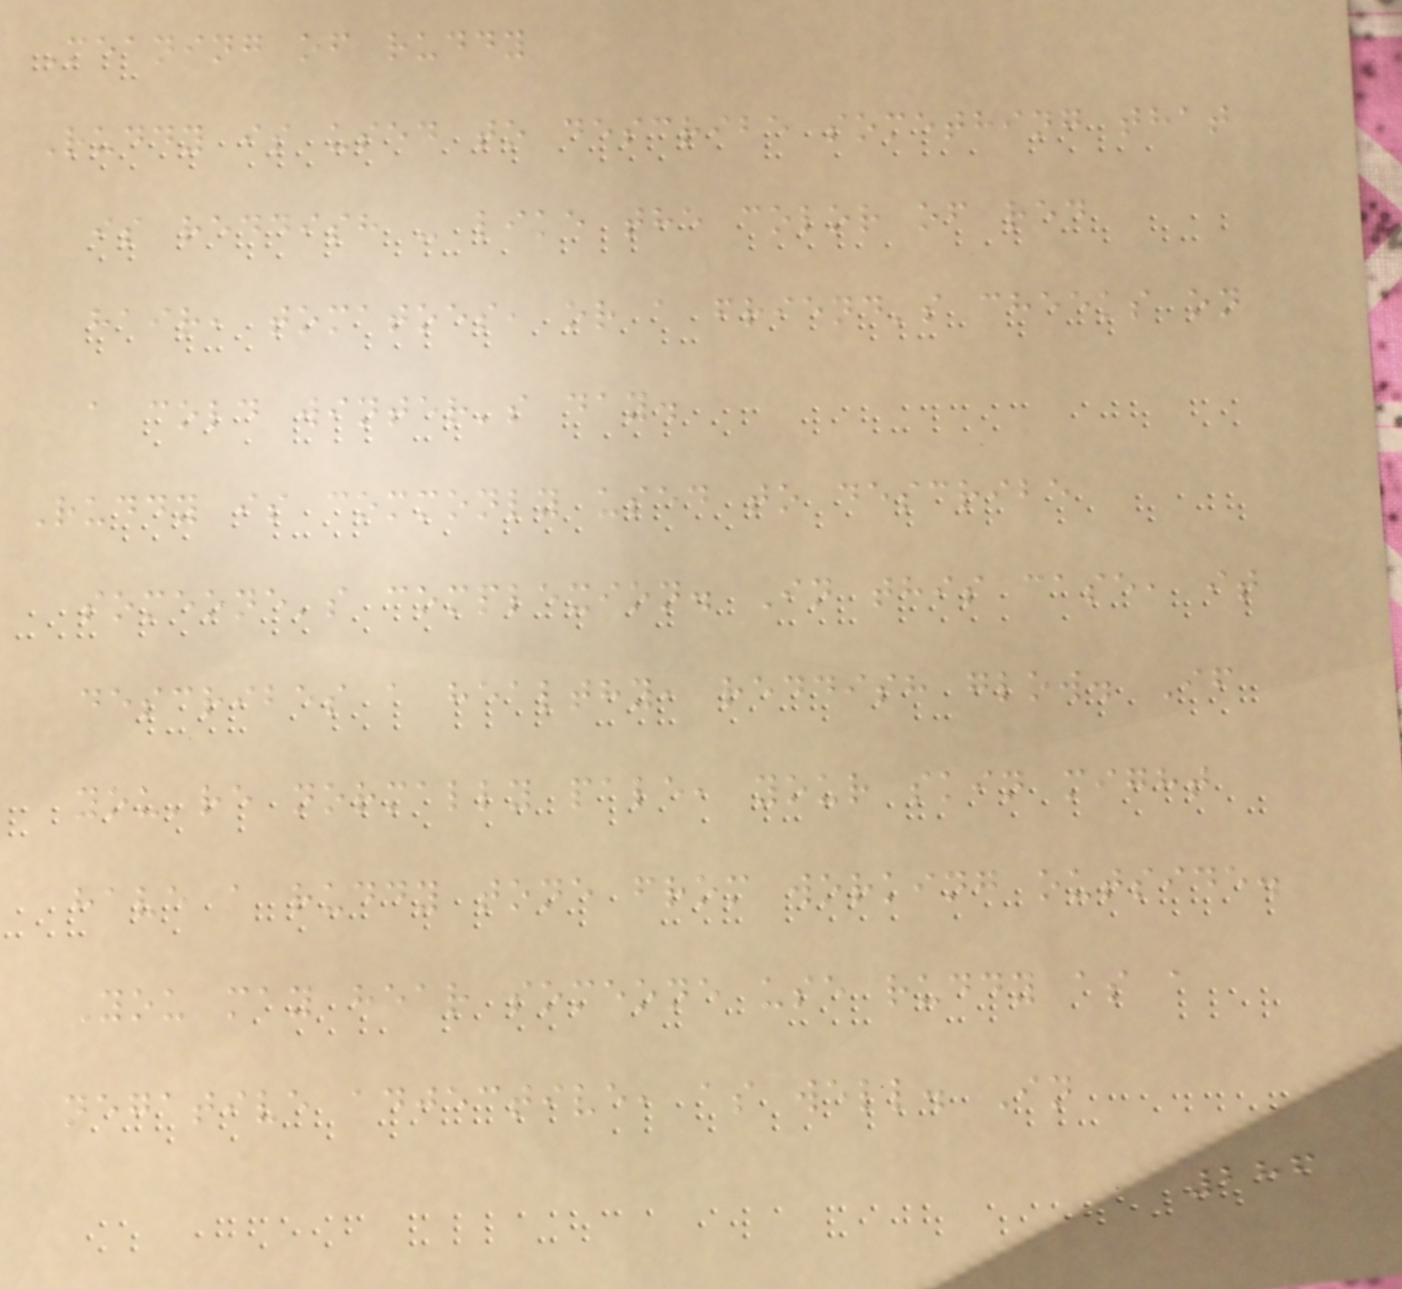Meaning of ruddy
Ruddy is used to describe something that
is reddish - like the color of red
hair, tomatoes, or a friend's cheeks on
a cold winter's day.
Ruddy is commonly used to describe
someone's complexion. In this case, it
describes a healthy, reddish glow. If
you're normally pale, your skin might
have a ruddy tone from working outside.
You may hear someone use ruddy as a
negative adjective, as well. In
286
